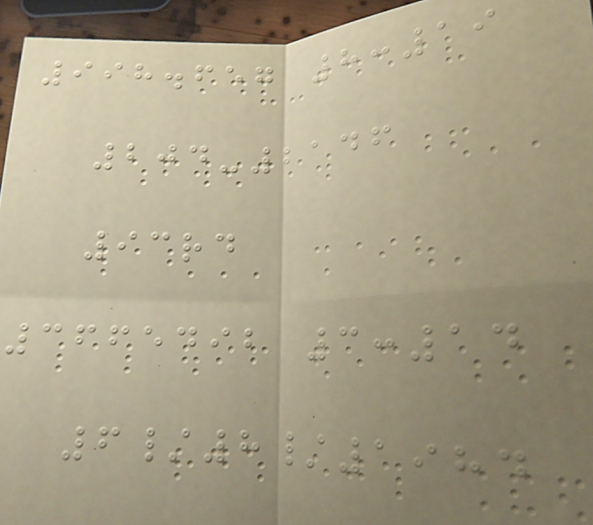998.657 8:19
204-2146
93rd
3665492 3:14
6/8/1984
